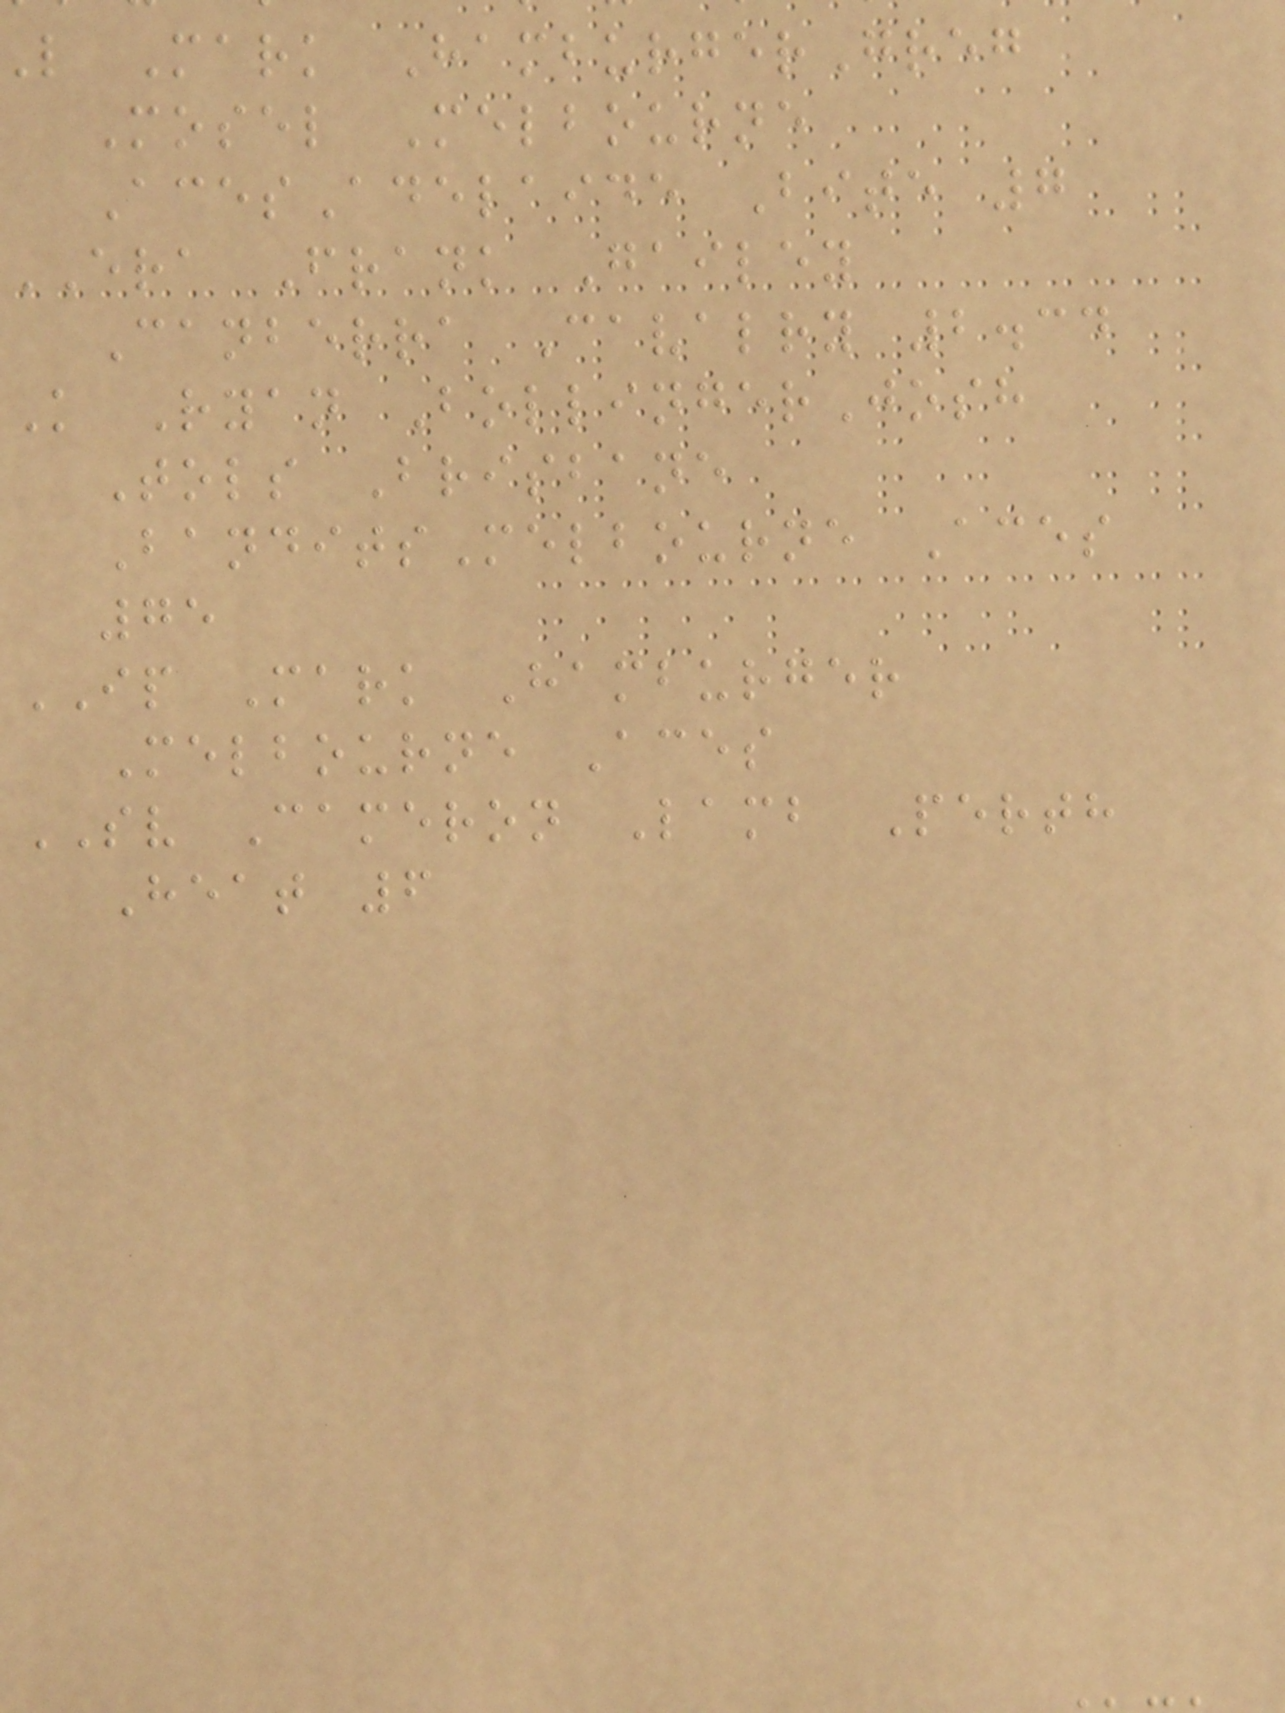l Mark HamburgerGreg
Mosel Melbourne
AcesAdelaide Bite 7
ERA Frank Gailey
Canberra Cavalry 2.34
K Ryan BollingerJosh
Tols Brisbane
BanditsMelbourne Aces
75
IP Mark Hamburger
Melbourne Aces
SV Cameron Lamb Perth
Heat 6
